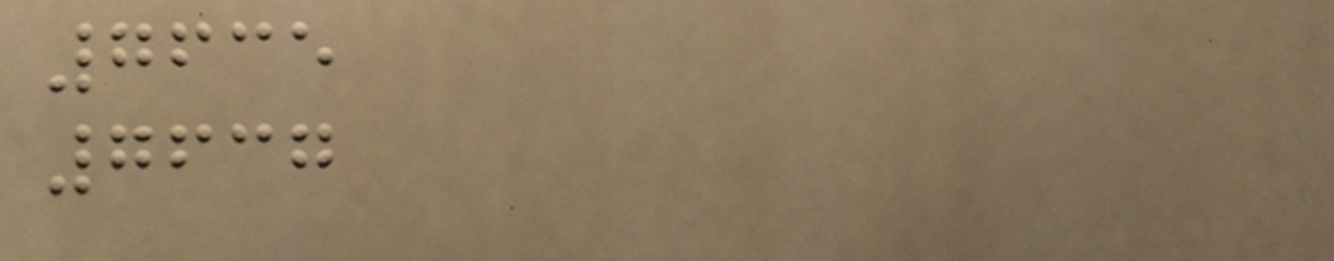7635
7637
